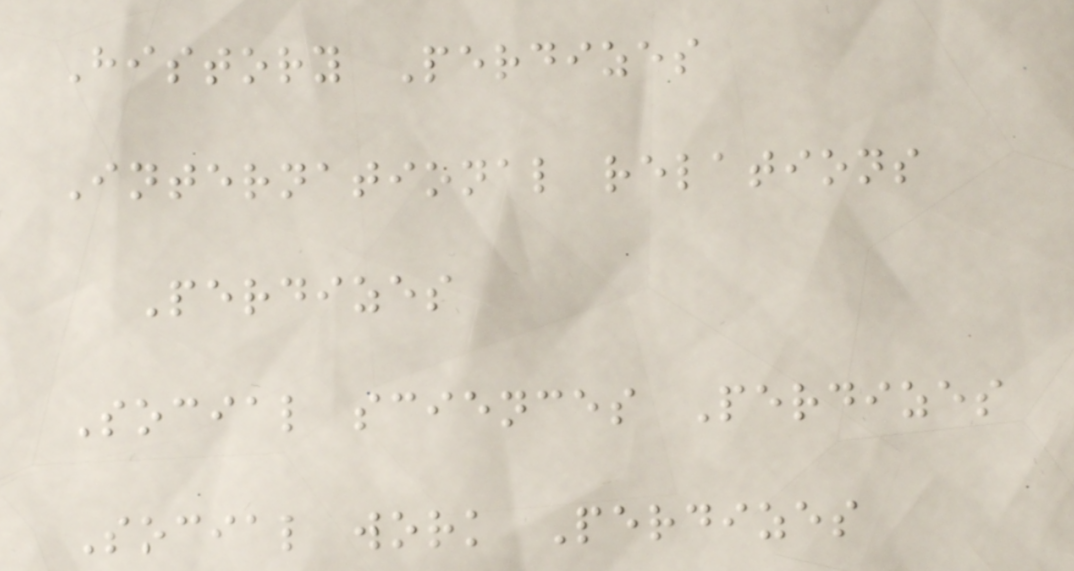History Perdizes
International relations
Perdizes
Social sciences Perdizes
Social work Perdizes
